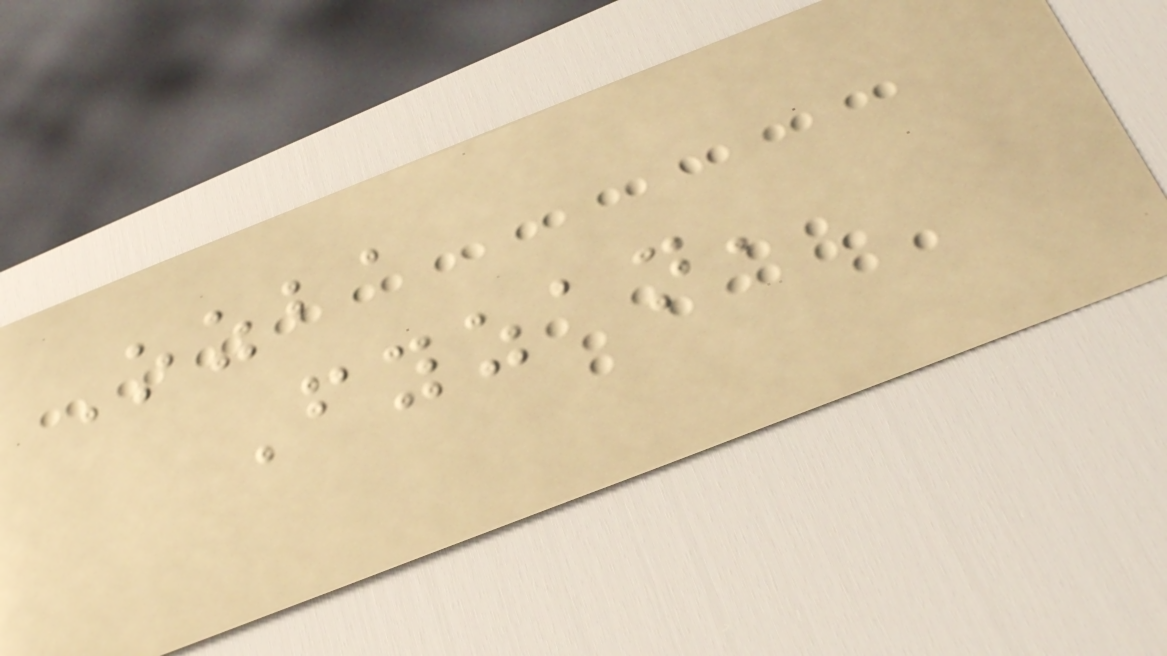Ozba
Fyzan,
